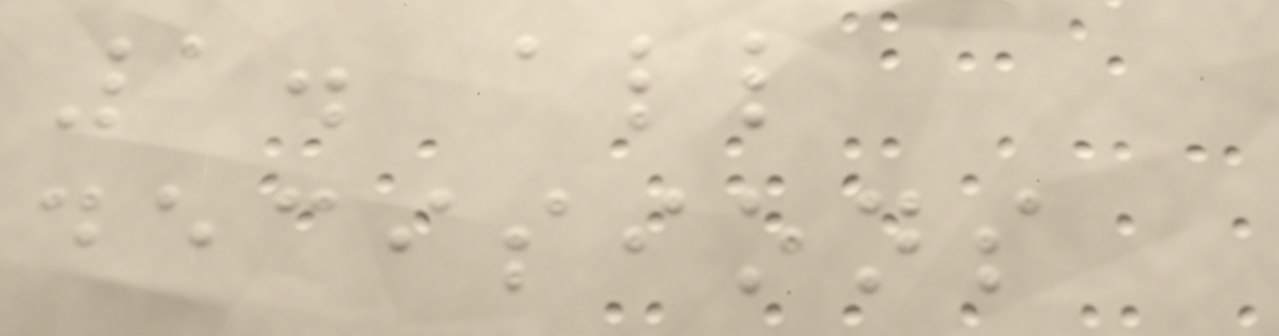1. all
decisions
